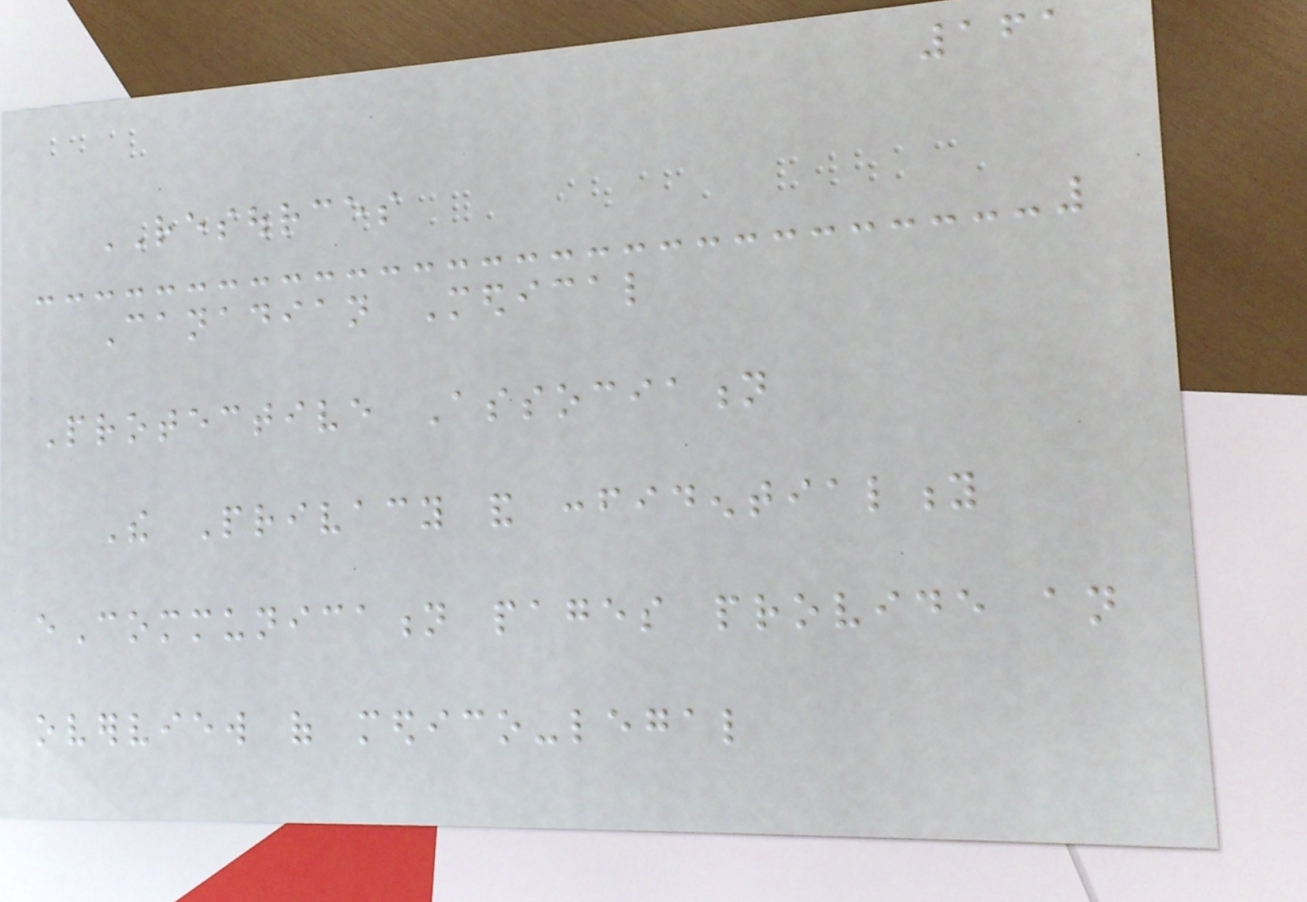161
RESOURCES
Canadian Medical
Protective Association
The Privacy and confidentiality
eCommunication pages provide an
overview of medico-legal
